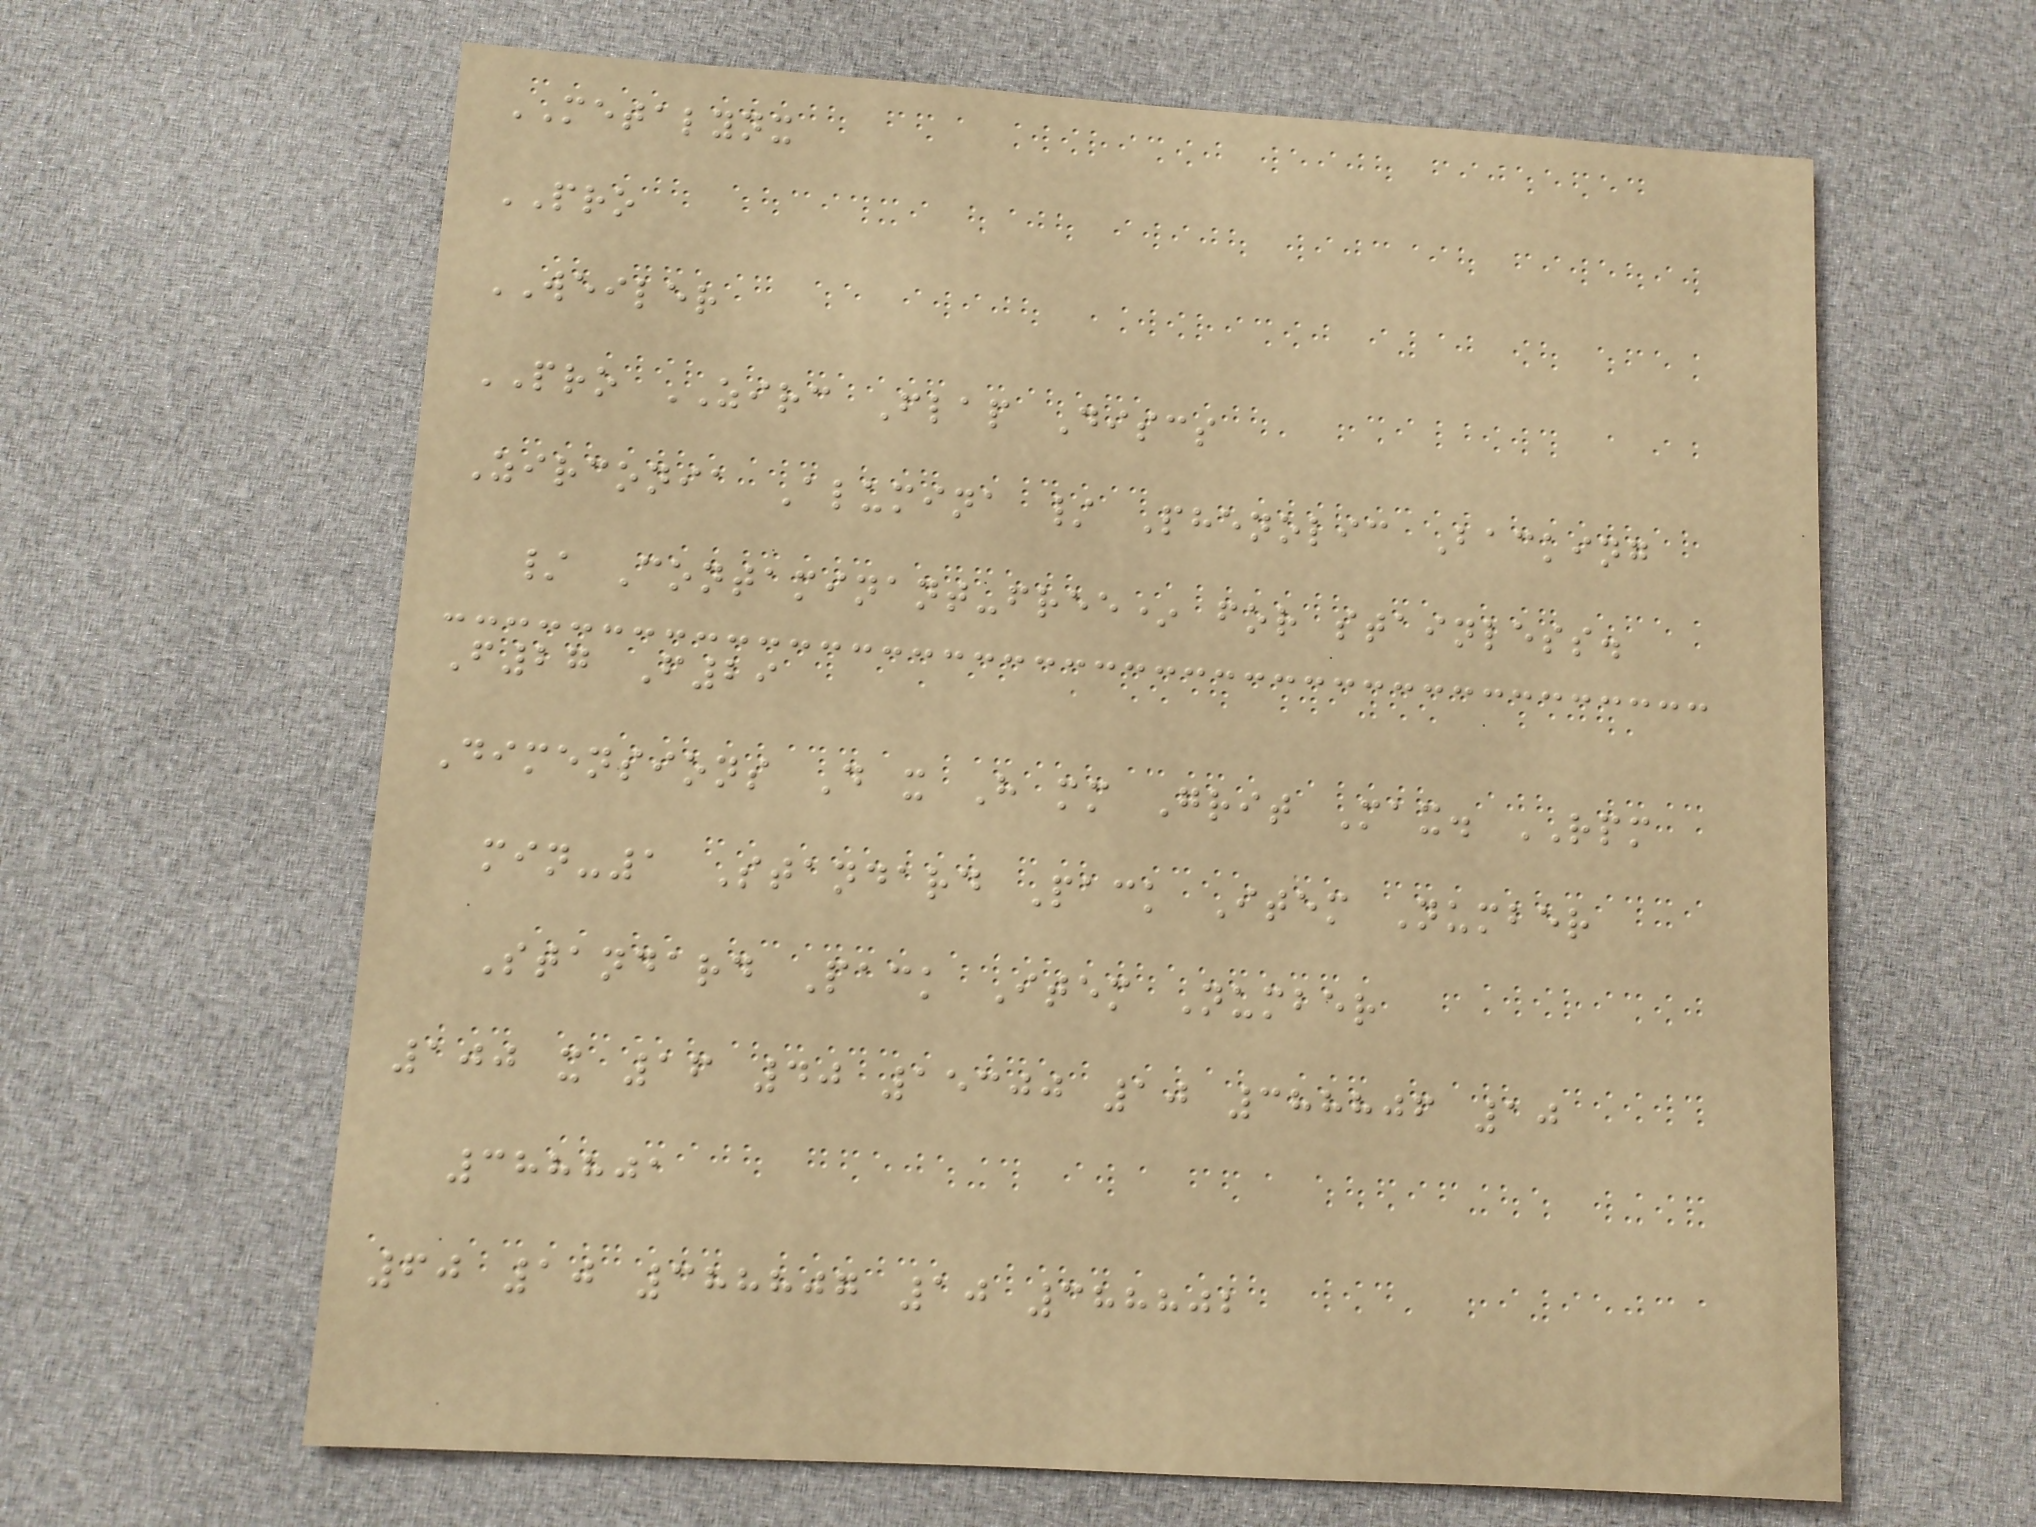METALYNX
PRO
WEILER
PRO ZIRC Flap Discs
Zirconia Alumina / Phenolic Backing
/ Contaminant-free* for stainless.
F27 F29
Dimensions D x H mm Grit Max. RPM
min-1 Standard Pack Item Number
Standard Pack Item Number
100 x 16 40 15300 10 388806 10
388801
60 10 388807 10 388802
